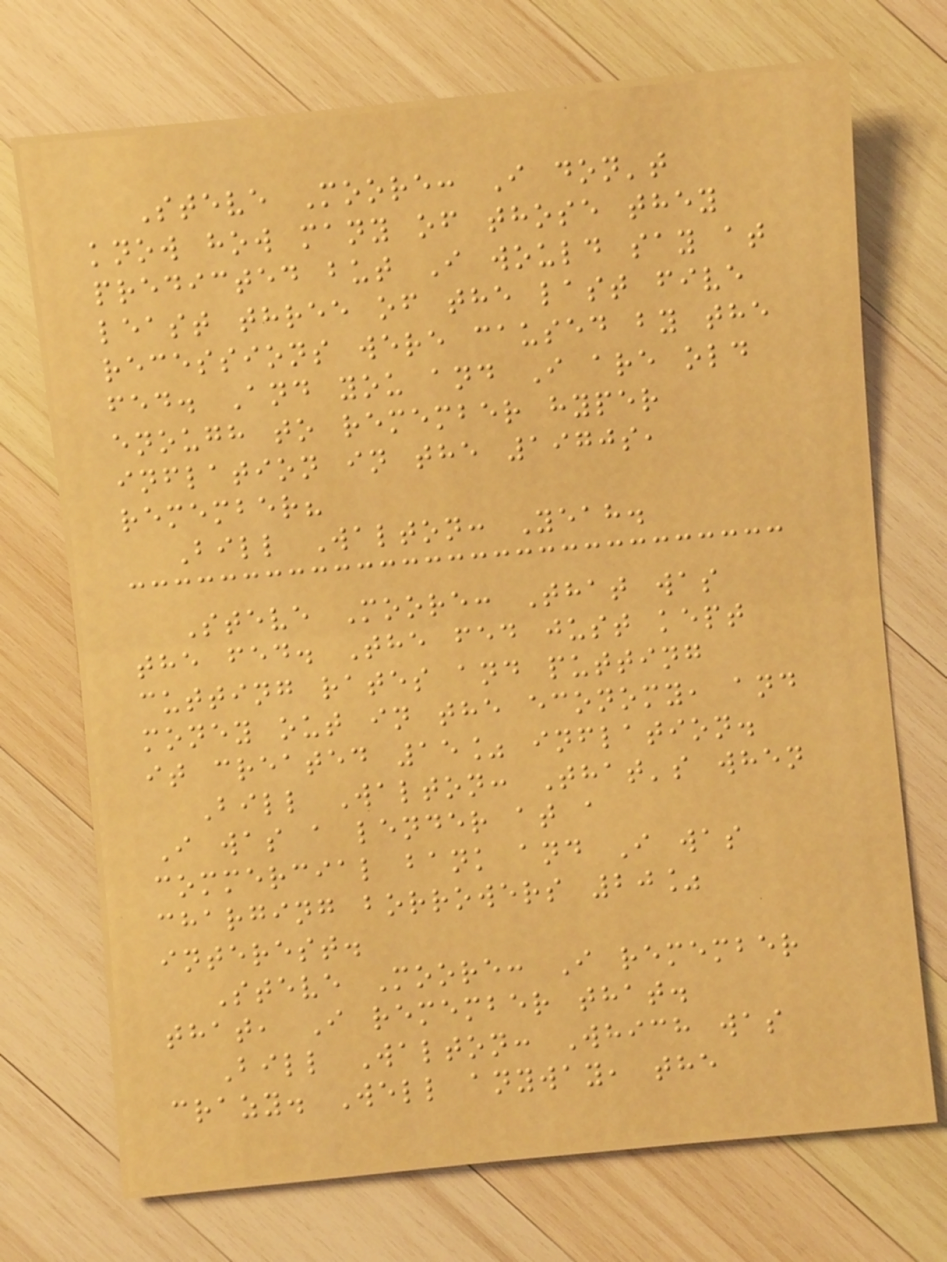Steve Moore: I don't
know how many of those they
predicted but I would say at
least three of the last five
recessions were caused by the
fed. And you and I are old
enough to remember hyper
inflation in the 1970s,
remember?
Bill Walton: Yeah.
Steve Moore: That was
the fed. The fed just kept
cutting rates and putting
money out in the economy, and
it created 15% inflation.
Bill Walton: That's when
I was a lender at a
commercial bank and I was
charging borrowers 20%
interest.
Steve Moore: I remember
that, I remember that.
Bill Walton: Which was
crazy. Well anyway, the
